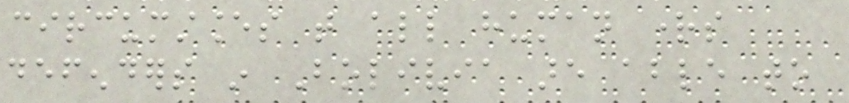circumstances that all human rights
defenders in Bolivia are able to
